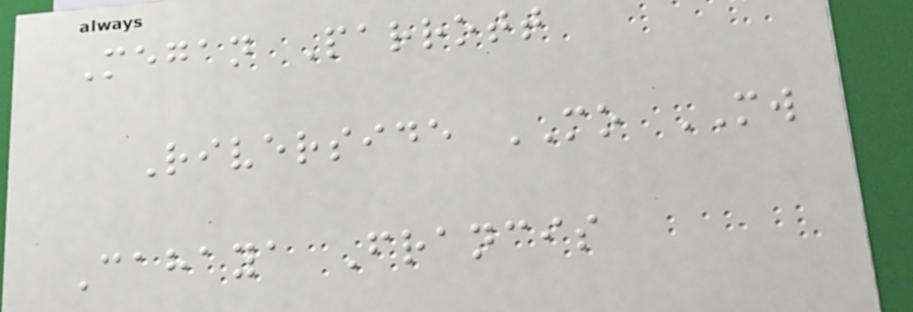Megan Parrott
Riverside MO MW
Cahaya Francis
